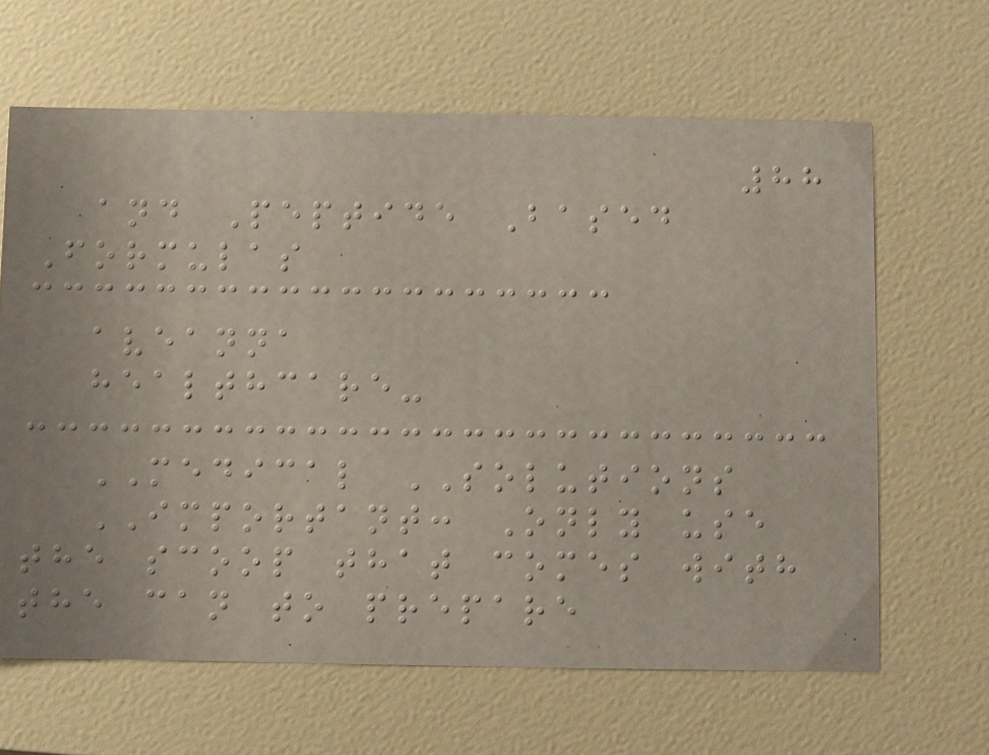88
and Peptide Based
Formulas
aveanna
healthcare-
MEDICAL SOLUTIONS
IMPORTANT: Only use
the scoop that comes with
the can to prepare
